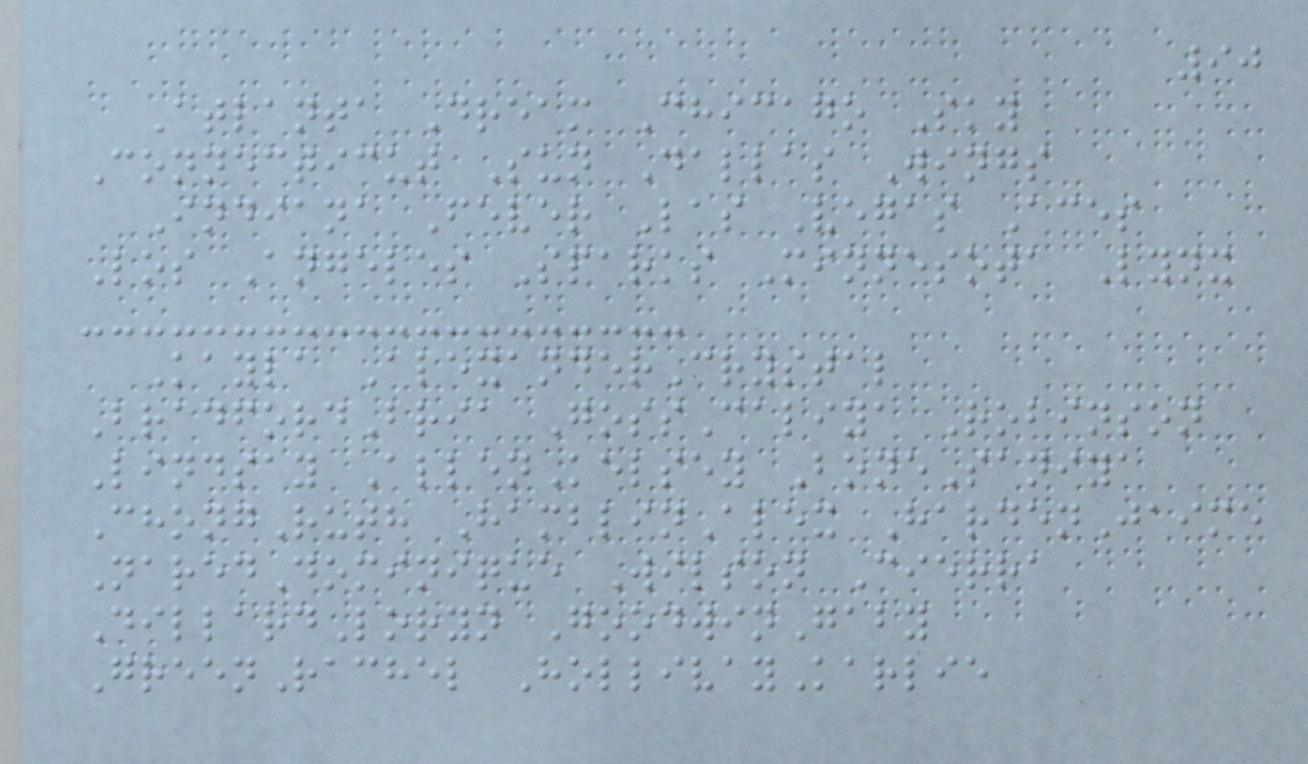90
Atlanta Dream Chicago Sky
Connecticut Sun Dallas Wings
Indiana Fever Las Vegas Aces
Los Angeles Sparks Minnesota Lynx
Kayla AlexanderCrystal
BradfordBria GossCaliya Robinson
Lindsay AllenKelsey BoneSaniya
ChongRuth HamblinAlex HardenJaime
NaredDominique Wilson Cierra
DillardLoryn GoodwinGaby
GreenRachel HollivayKarlie
